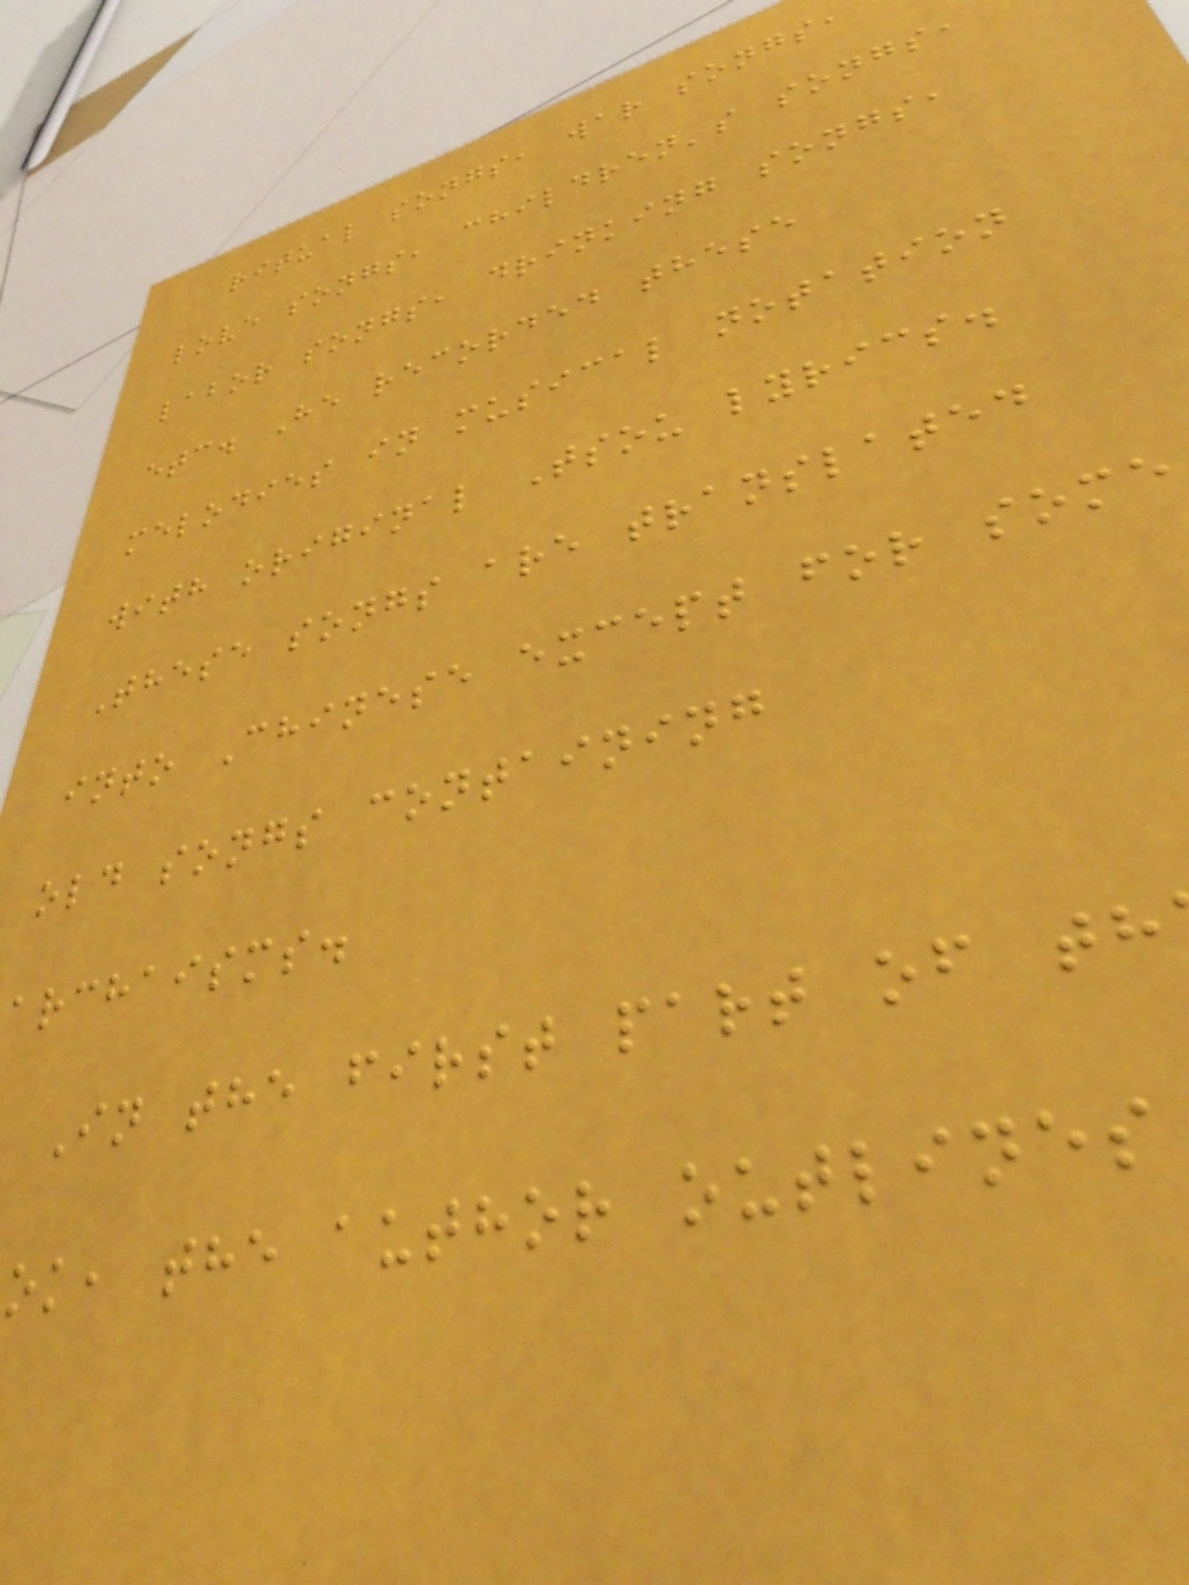ritual songs, war songs,
love songs, children's songs,
labor songs, drinking songs,
etc. He recorded these
melodies in musical notation
with original Tsou lyrics.
These songs are translated
into Chinese except for some
old songs containing
archaisms.
In the first part of th
ok, the author outlines
